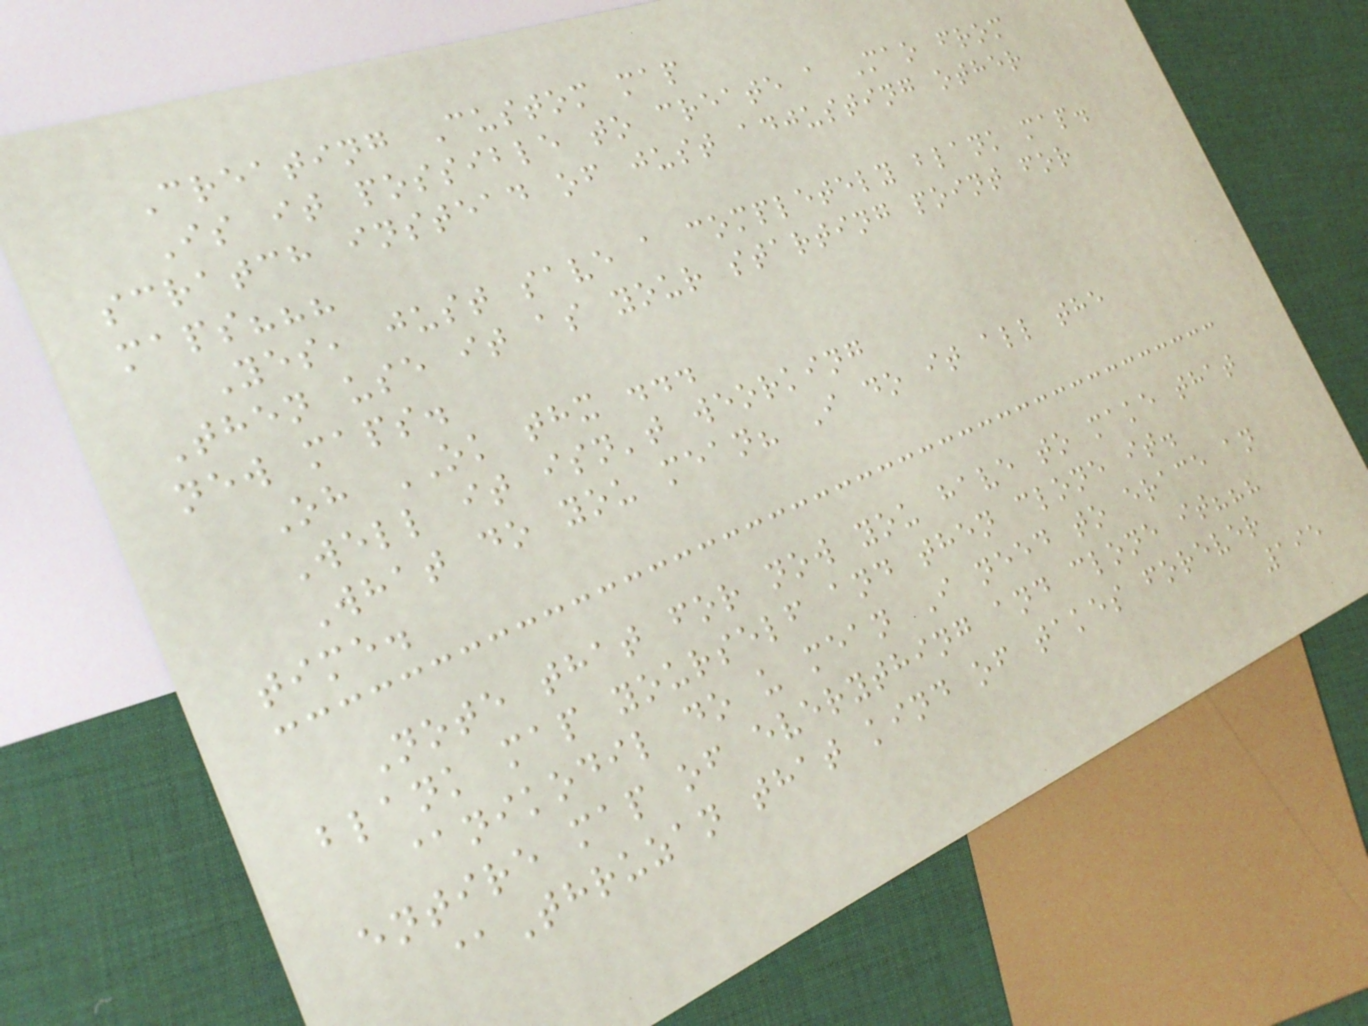Creating Custom map
Is it possible to create a Mao from
scratch instead of just adjusting other
maps???
Yes, just save a completely blank map.
Then use it as your starting point for
new maps.
Oh OK thx ...
Well it isn't weorking
What do you mean? I do it all the
time.
Note that for now you have to make that
blank map yourself and then clone it.
@nikodil do u mean I need to erace an
entire map of everything and clone it???
@Thruzan that kind of takes forever
195
